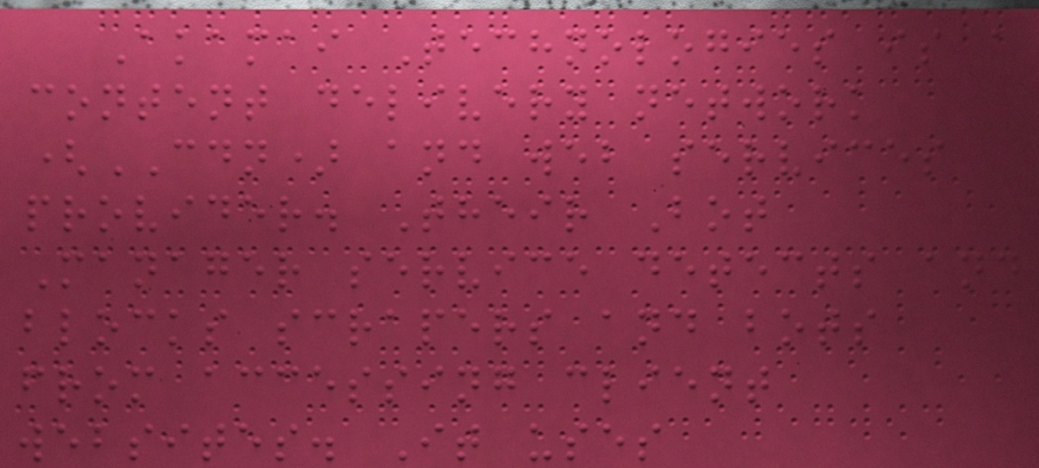Akamai Technologies is a
content delivery network
(CDN) and web services
provider. Their Bot
Manager service detects and
blocks scrapers and bots
from accessing client
websites. It uses
